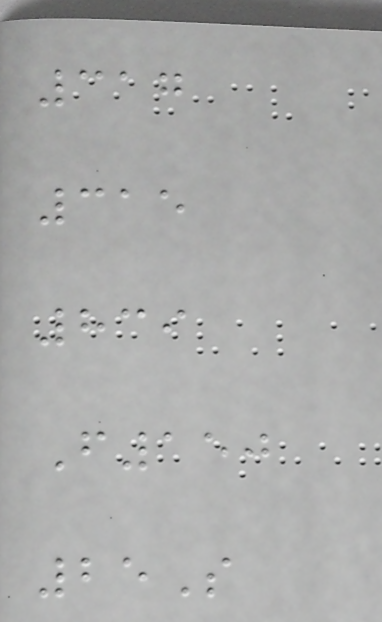317
315
839
F150
25S
